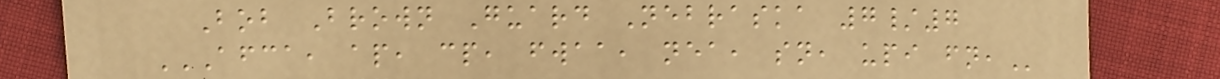Bob Brown Guard Nebraska 7/7
AFCA, AP, CP, FWAA, NEA, SN, UPI FN,
